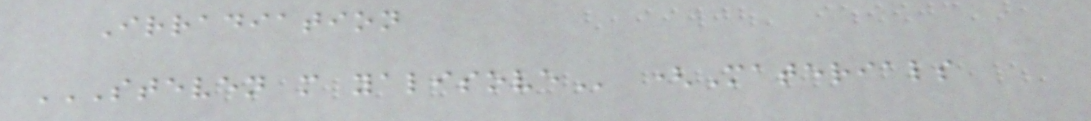Irradiation
STEVEN M YALISOVE (Materials
